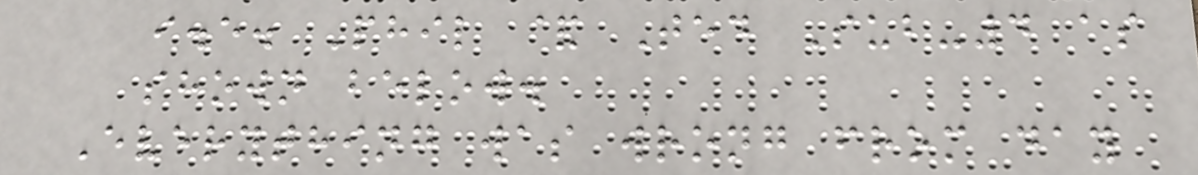i.e. Phil & Ted Sub-4 as
shown below.
Everything was wrong from day
